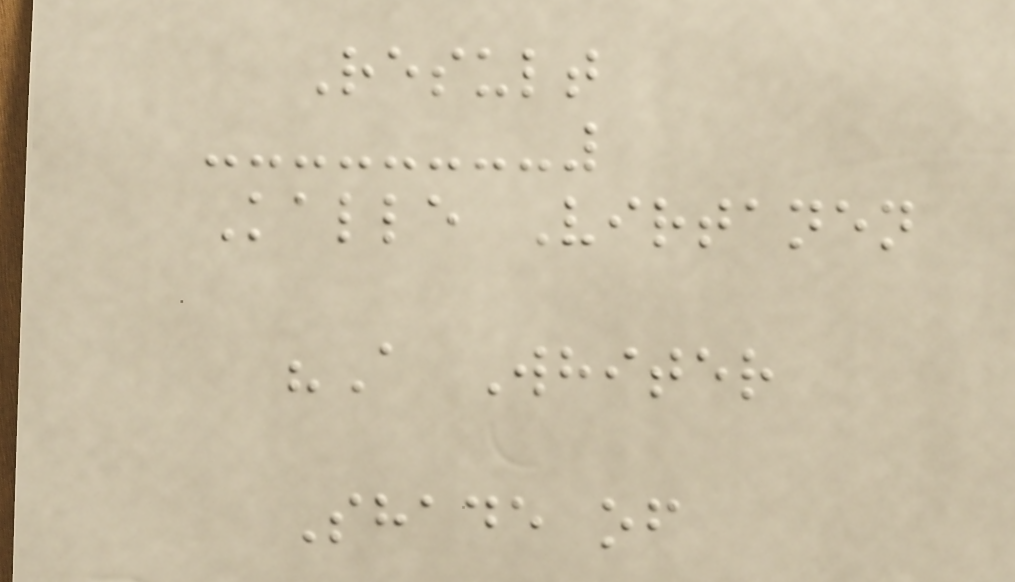Result
Kalle Virtanen
"A Whiter
Shade of
